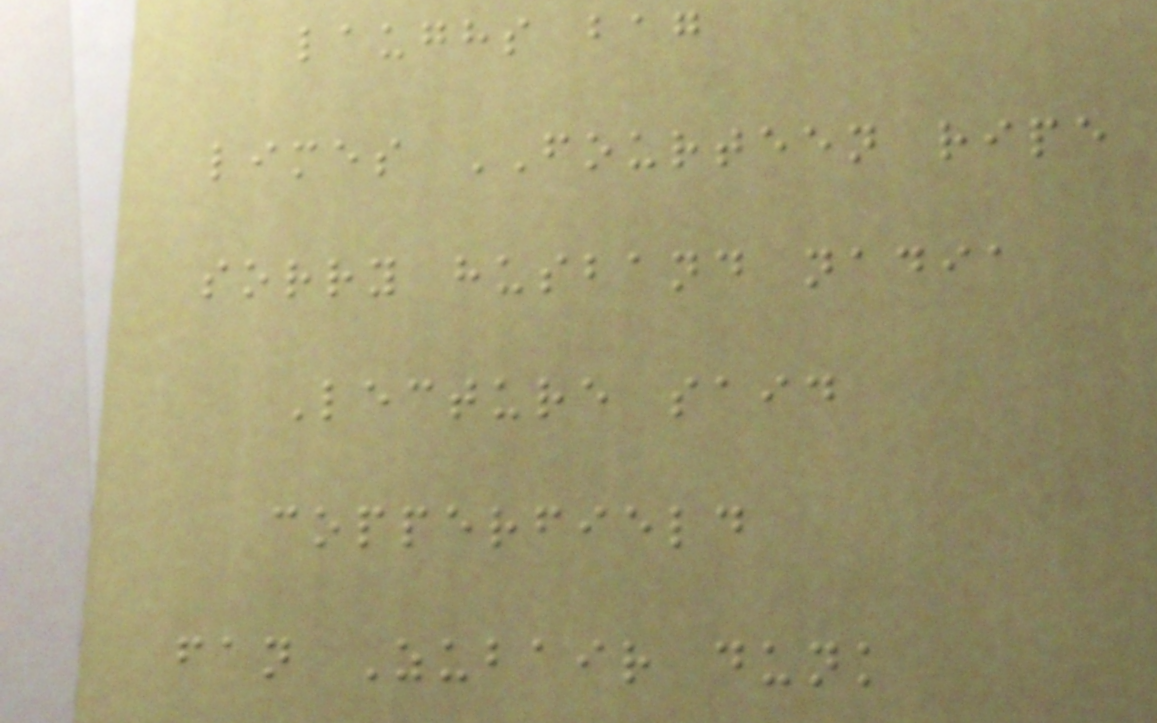laughs bag
limes FOURTEEN ripe
sorry husband nadia
Lecture said
copperfield
fan Zubair dunk
